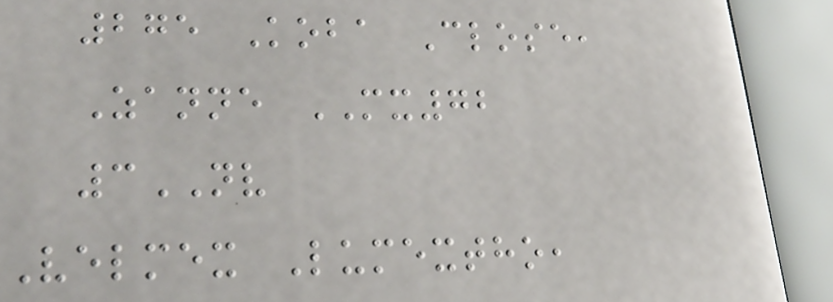275 Koba Close,
Zanne MX72
3NV
Velmex Lumextho,
